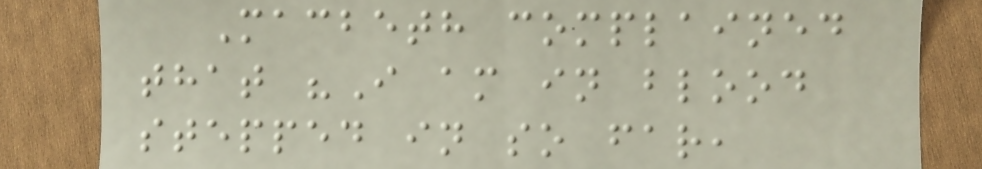Macbeth complained
that "I am in blood
stepped in so far,
